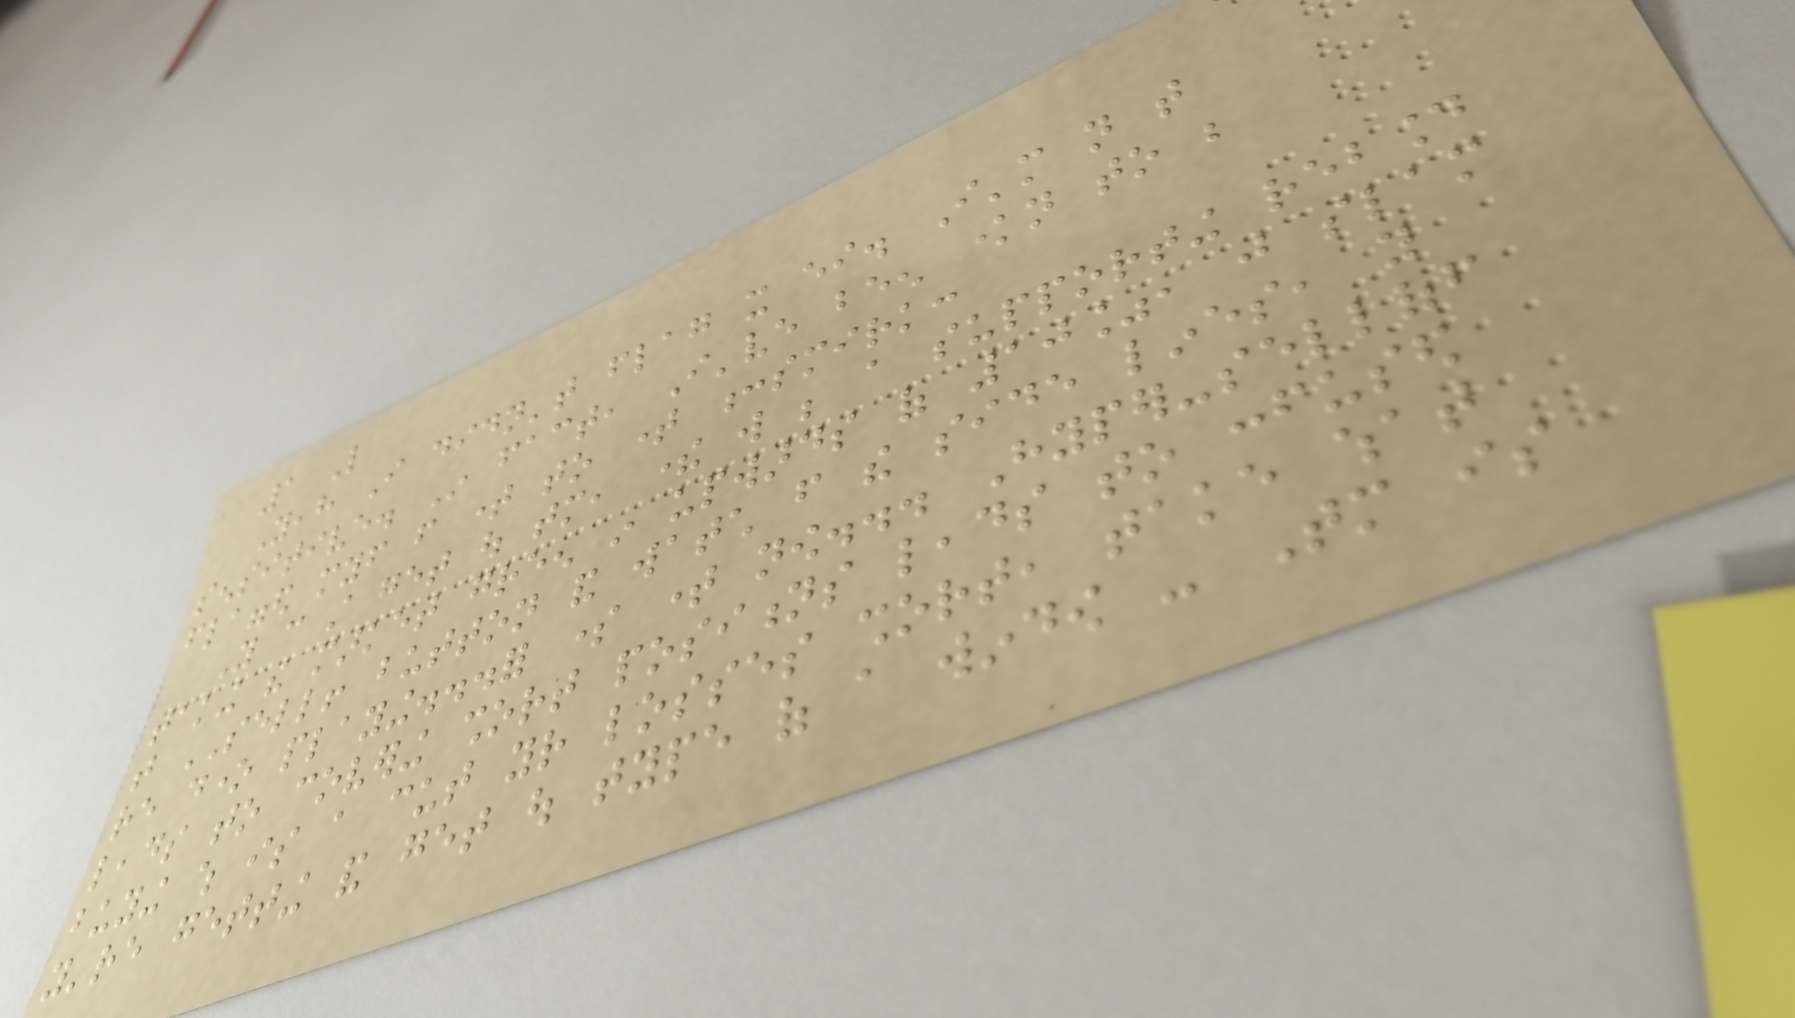1 Like
Yeah I didn't flag it either. I'm not that
sensitive. In fact, I've been known to be
flagged myself from time to time :smirk:
You can still get out tomorrow, there will be a supporting rebound
taking the market green in upwards of 10%, just slam
that SELL! button and watch from the side lines, you
re done playing...for some time now... Hyper-selloff
leads to covering short positions leads to confused
buying which is a cut your losses short, take what
you're getting and get out type of a window - Tomorrow is
